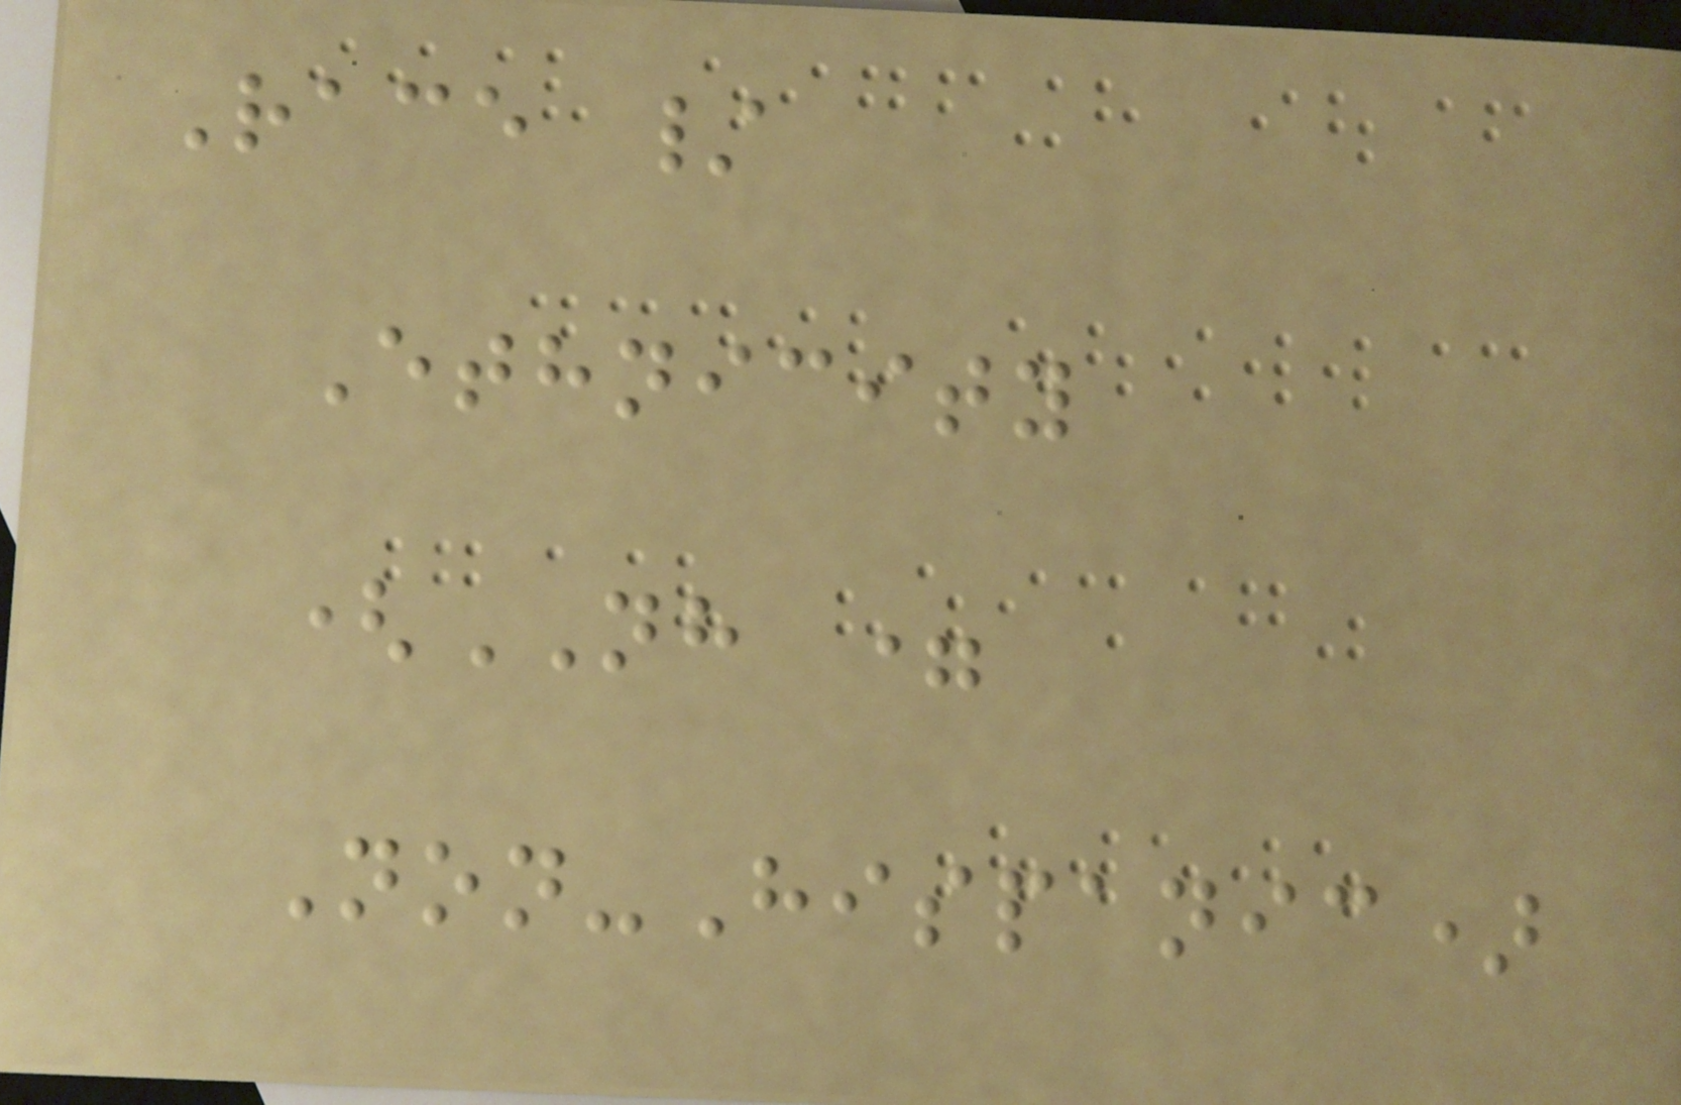Race /
Ethnicity
(NH =
Non-Hispanic)
